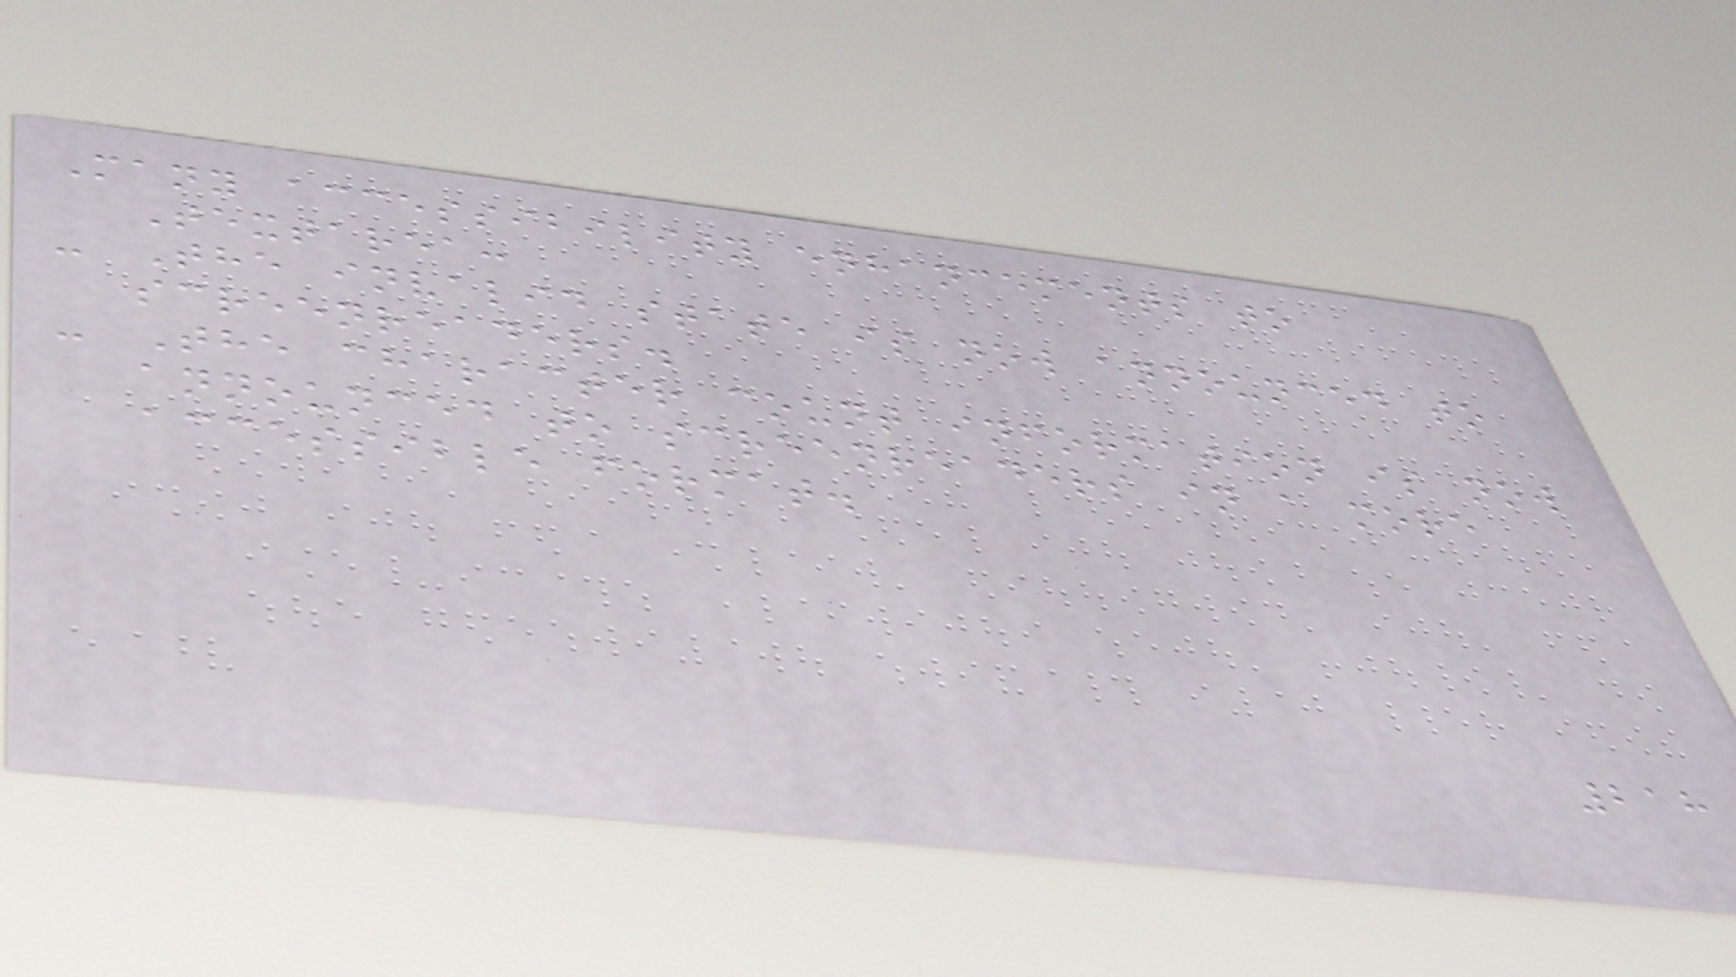Many accessibility enhancements to
Textarea:
- The invalid state is now announced to
screenreaders.
- The character count information is now
announced to screenreaders in a more
accessible format.
218
